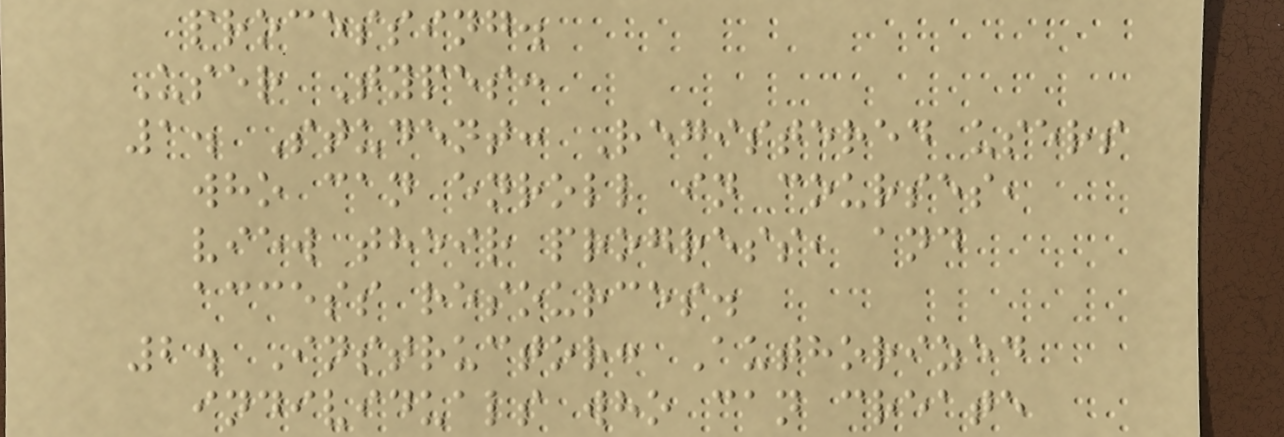processing.
User Types:
1. Student: Registered users
who can enroll in courses,
view their progress, and
access resources.
2. Instructor: Authorized
individuals who can create
